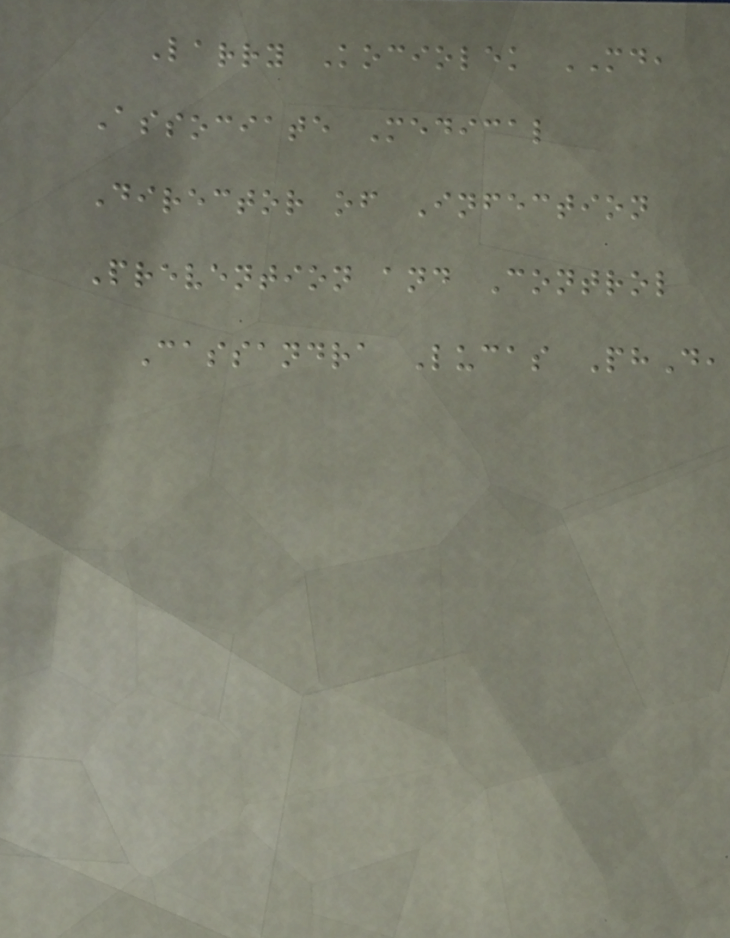Larry Kociolek MD,
Associate Medical
Director of Infection
Prevention and Control
Cassandra Lucas PhD,
